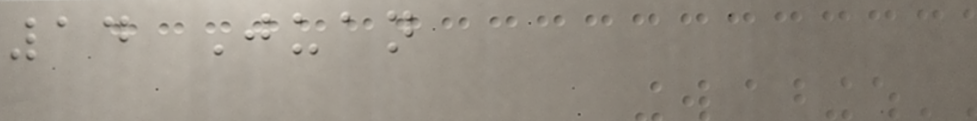14 Juan
